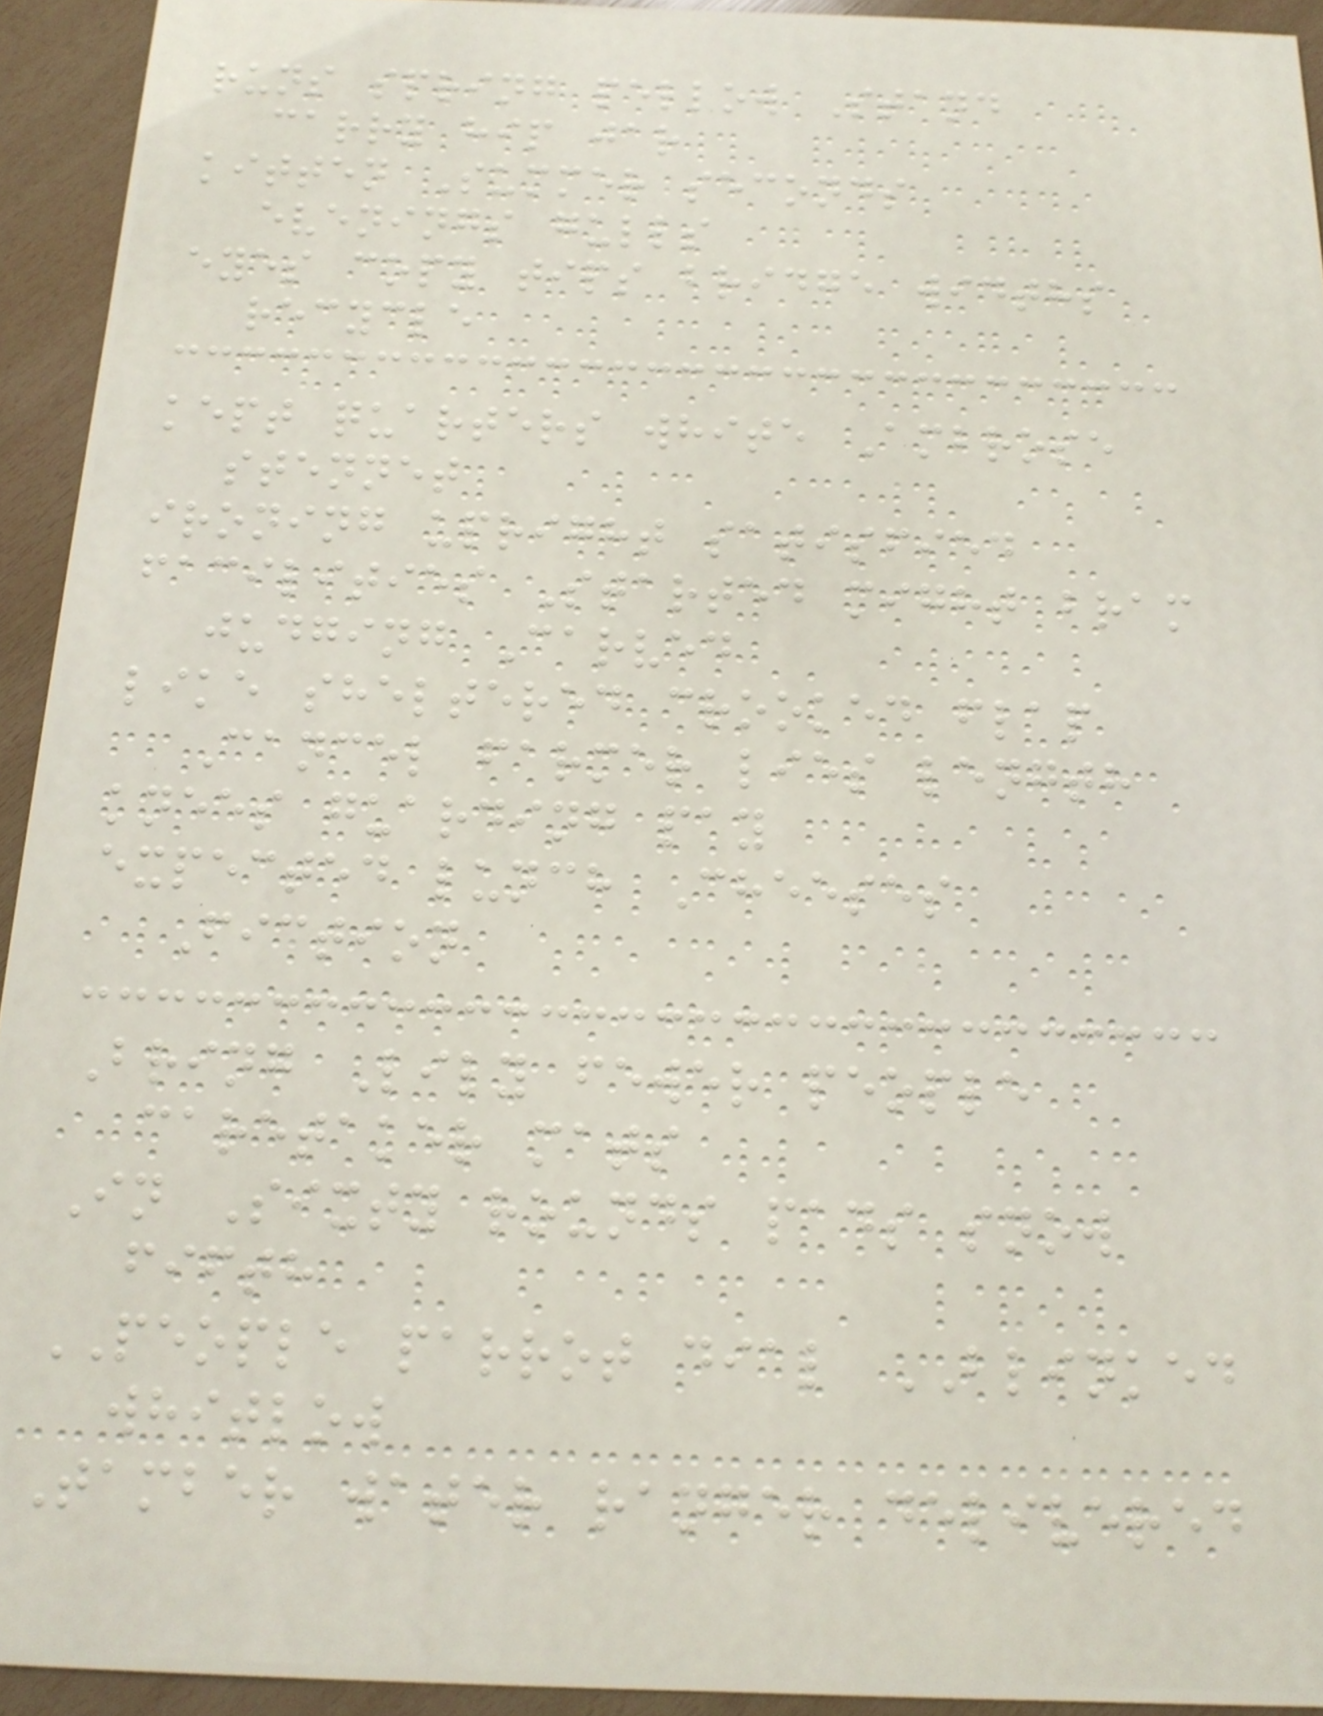runs spring pellow Stand
carry hip jar
kitten Summer seconds
evenings gulls
eyes copy tips bridge widths
recycle
kept quarters white Ambrose
stennet
ironing upright satisfied
facilities Started might bram
judging Carved
like sheltered crooked flap
Cancel farmer lies length
knees guarding pay
expected lunch Cheeses
Fiction
Bring Lily fewer people
caretaker mats
In Sixty rounds pads snow
fifth
PEOPLE parrot dial BLINKED
whitlow
Tamber water ranger delivered
